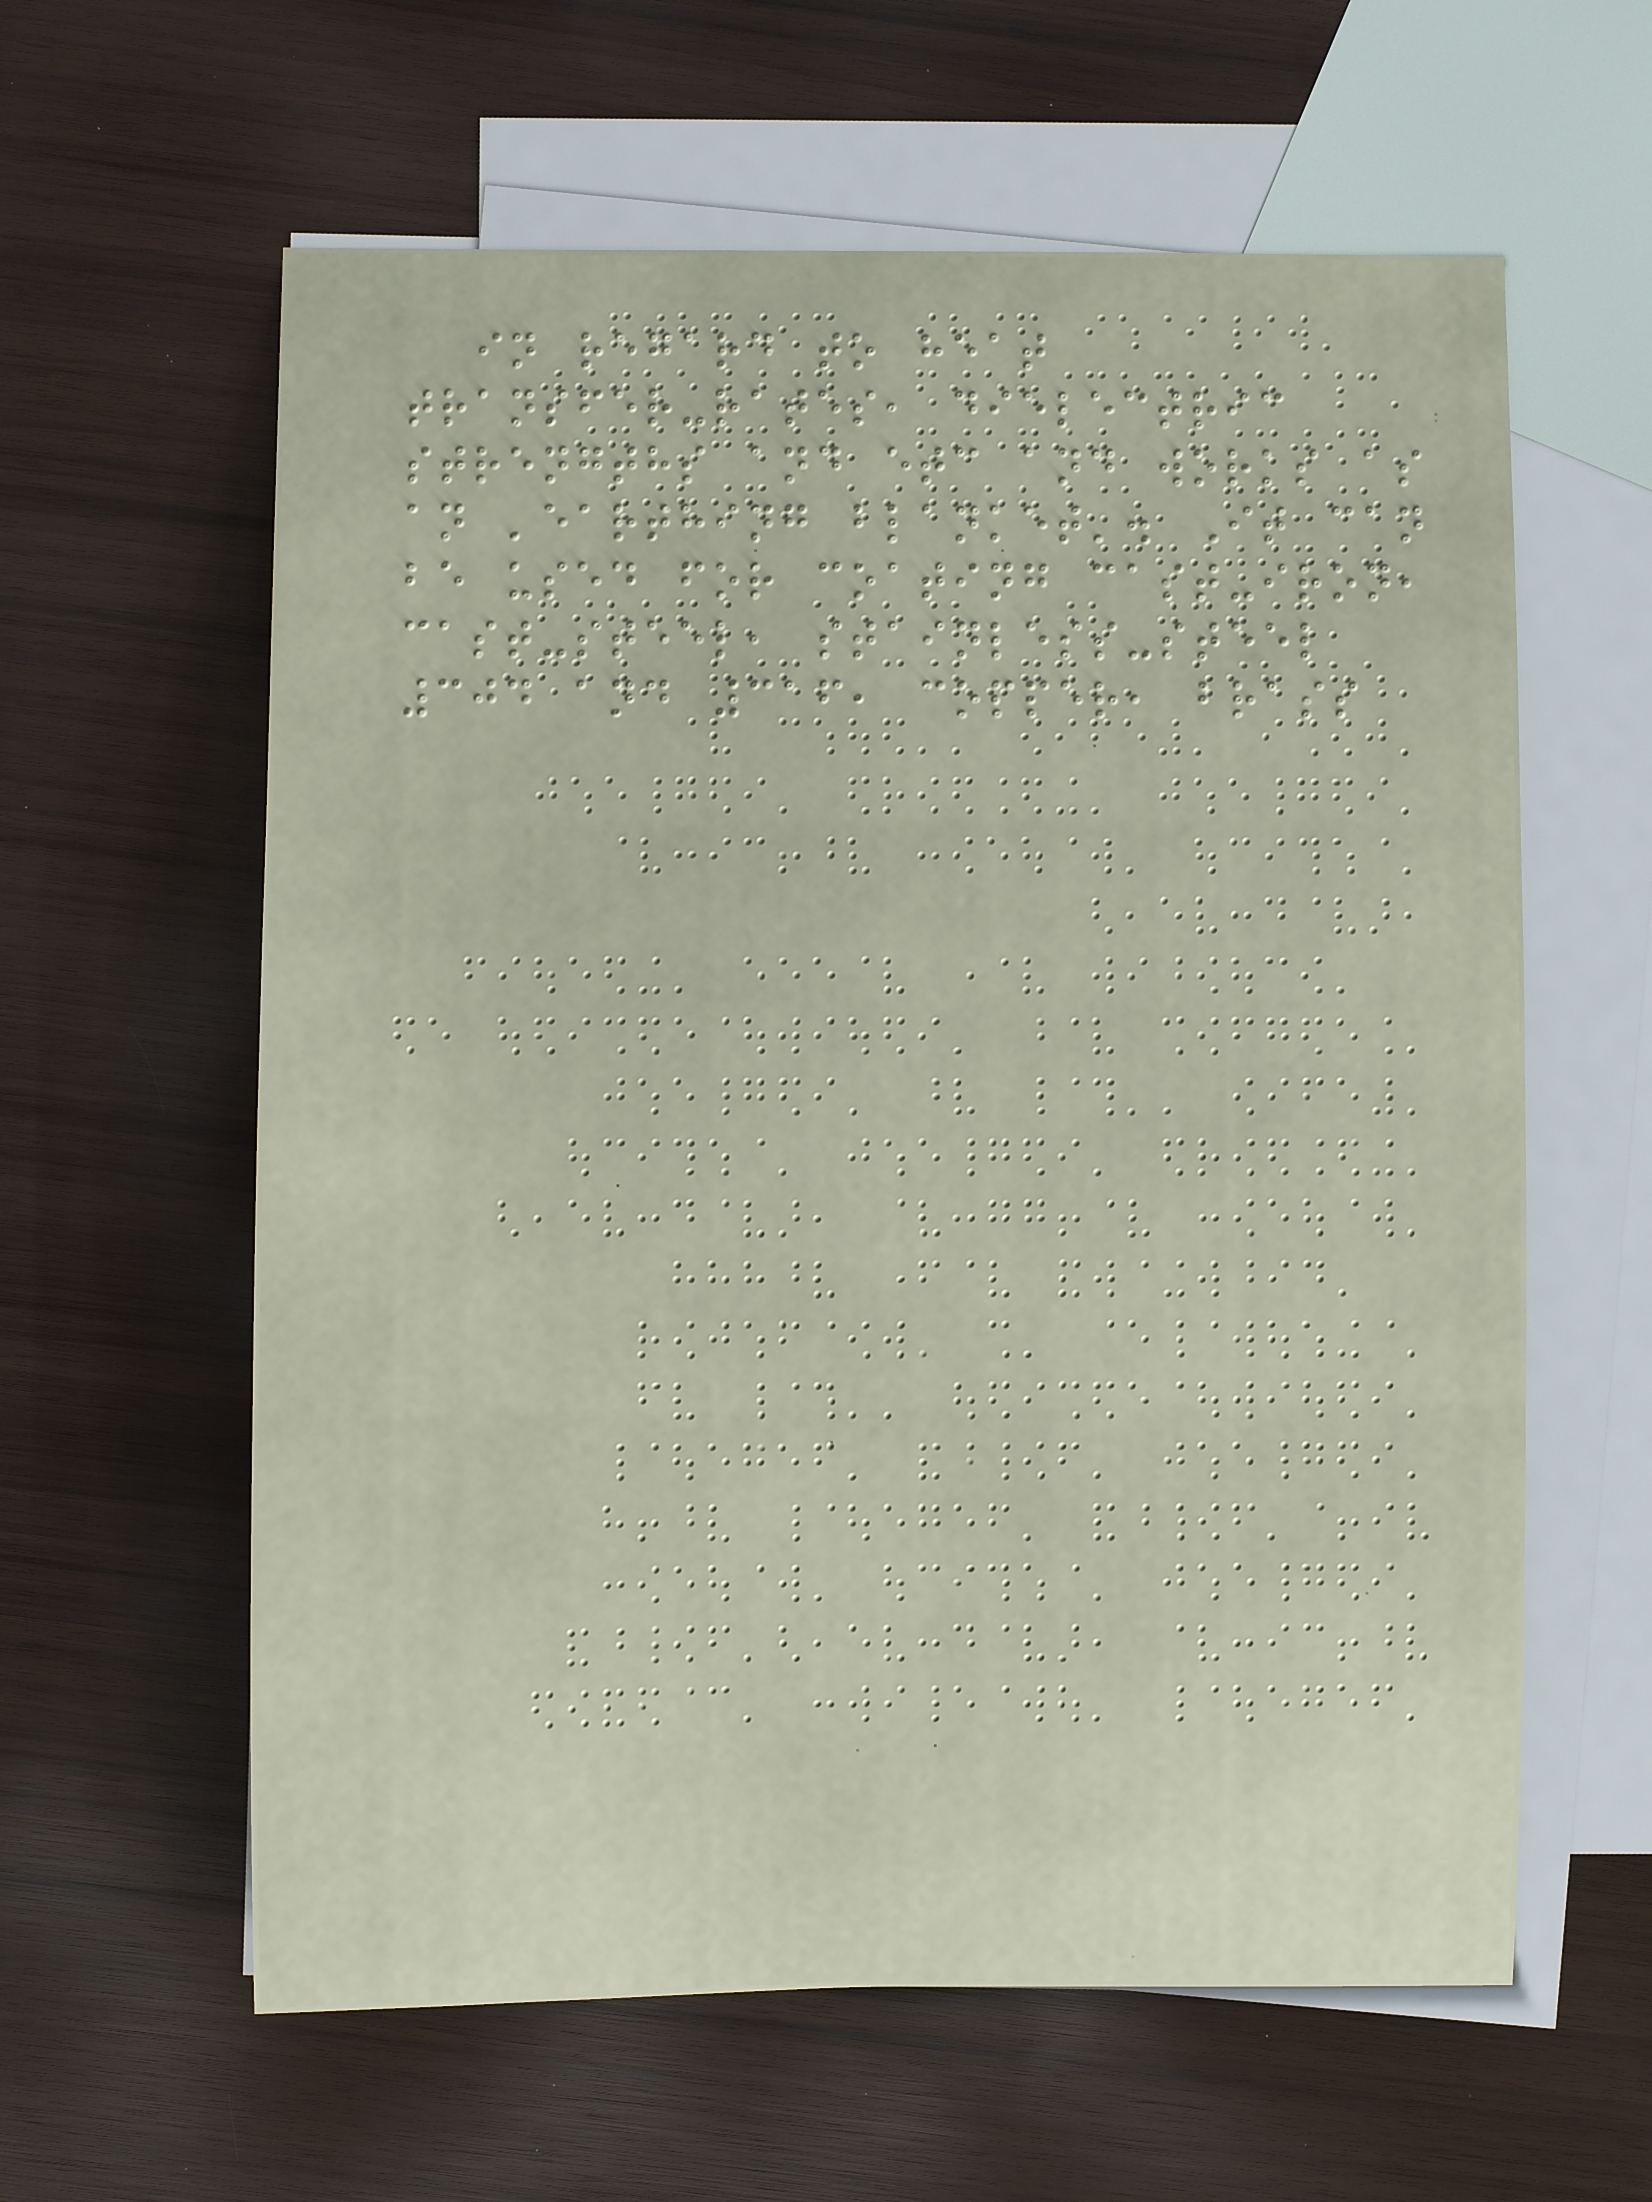in regard to heat
transfer-rates, dielectric
strengths and etc and works as
an 'earthing blanket'. It can
be used for coating cast-iron,
cast-steel, stainless-steel
304 and 316, copper, brass
